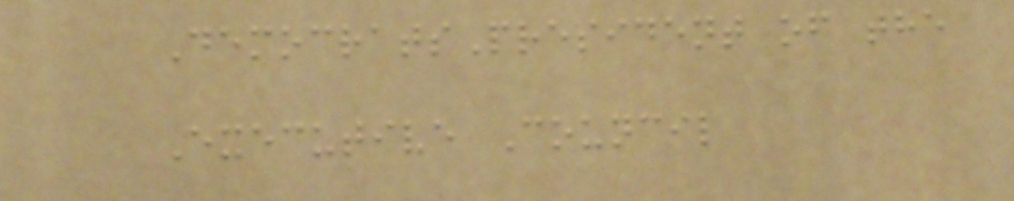DemocratsPresident of the
Executive Council
